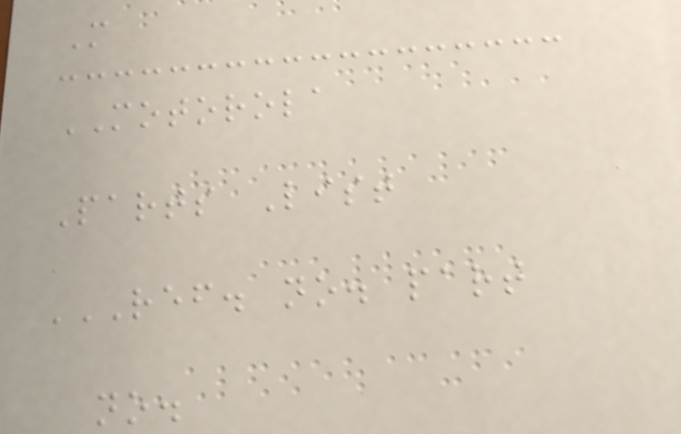M
MOTOROLA
Parts List
REF. NO. PART
NO.
